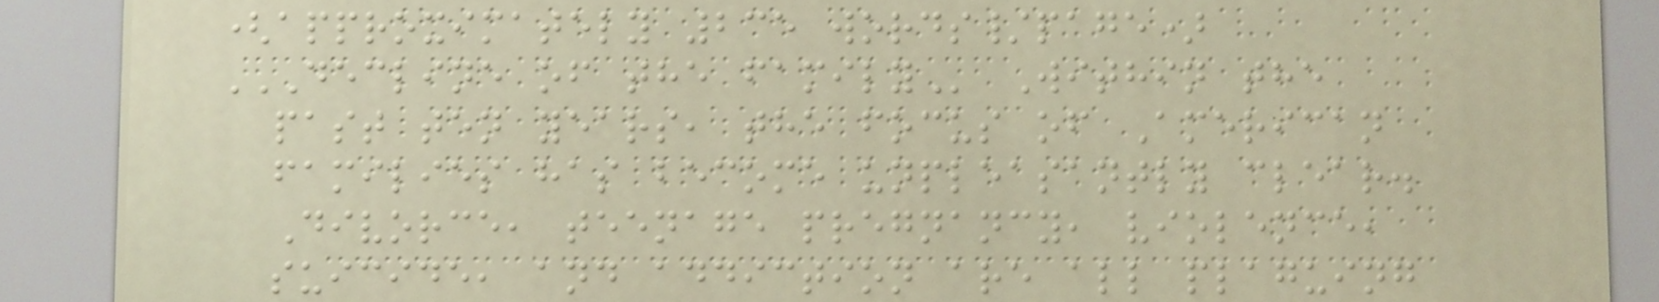(approximately 235 words/page)
DECLINE OF THE FAMILY Within the
past ten years, the focus of American
families has become unpleasantly clear.
Divorce, teenage pregnancy, violence,
suicide, and addiction are all plaguing
